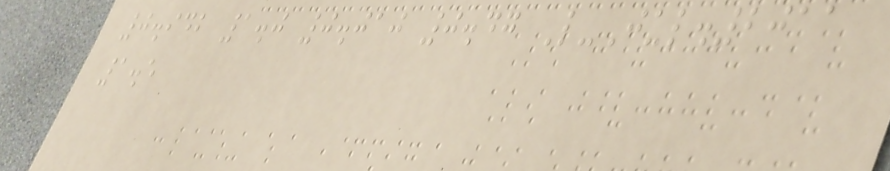0.942 1.0 0.010 0.47 L-Jul.2011
1.5
